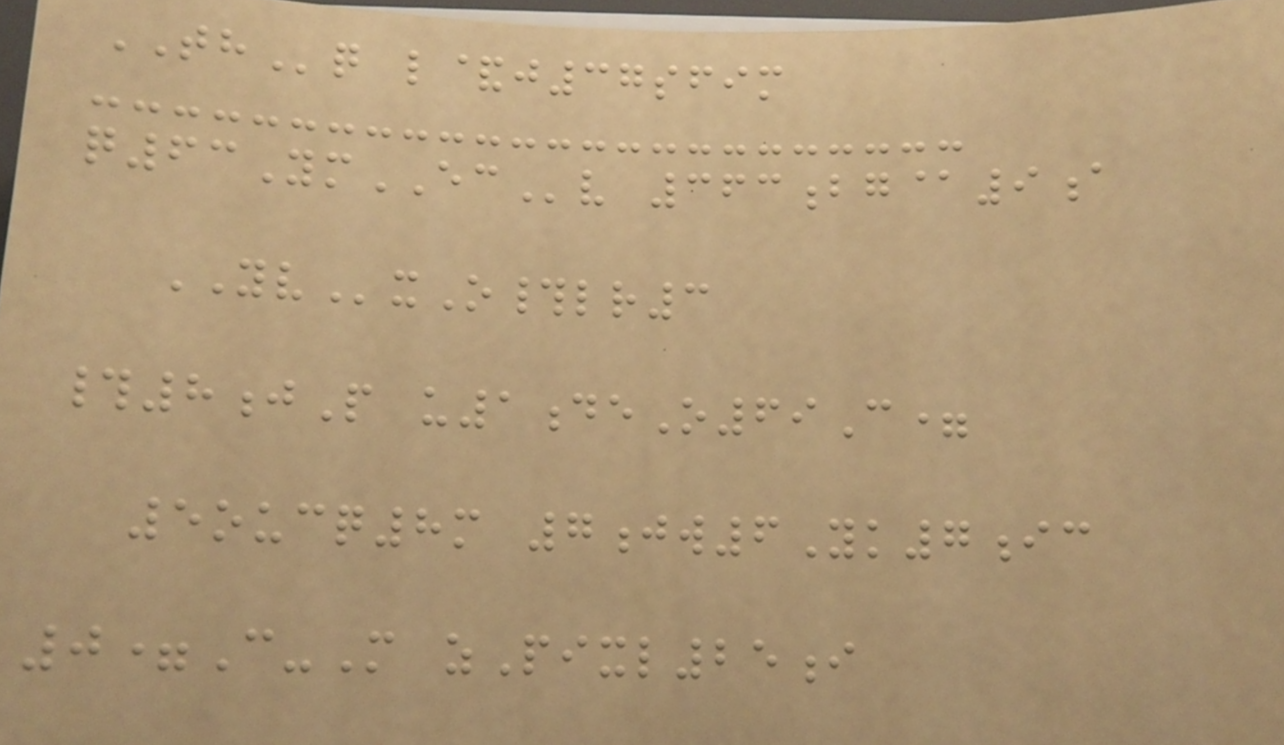THq l&j37sfim
q63YmECv 363bg@9a
YVxO#lr3
#8jP u1deO69C=
5oucq8m 7jw6Yk7ic
0=C-M zPixl25i
